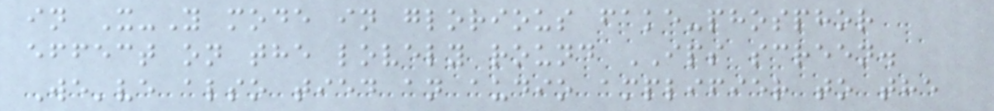in X-Y mode in glorious fake-phosphor
effect on the lovely round IPS screen.
We've also tied an audio amplifier to the
